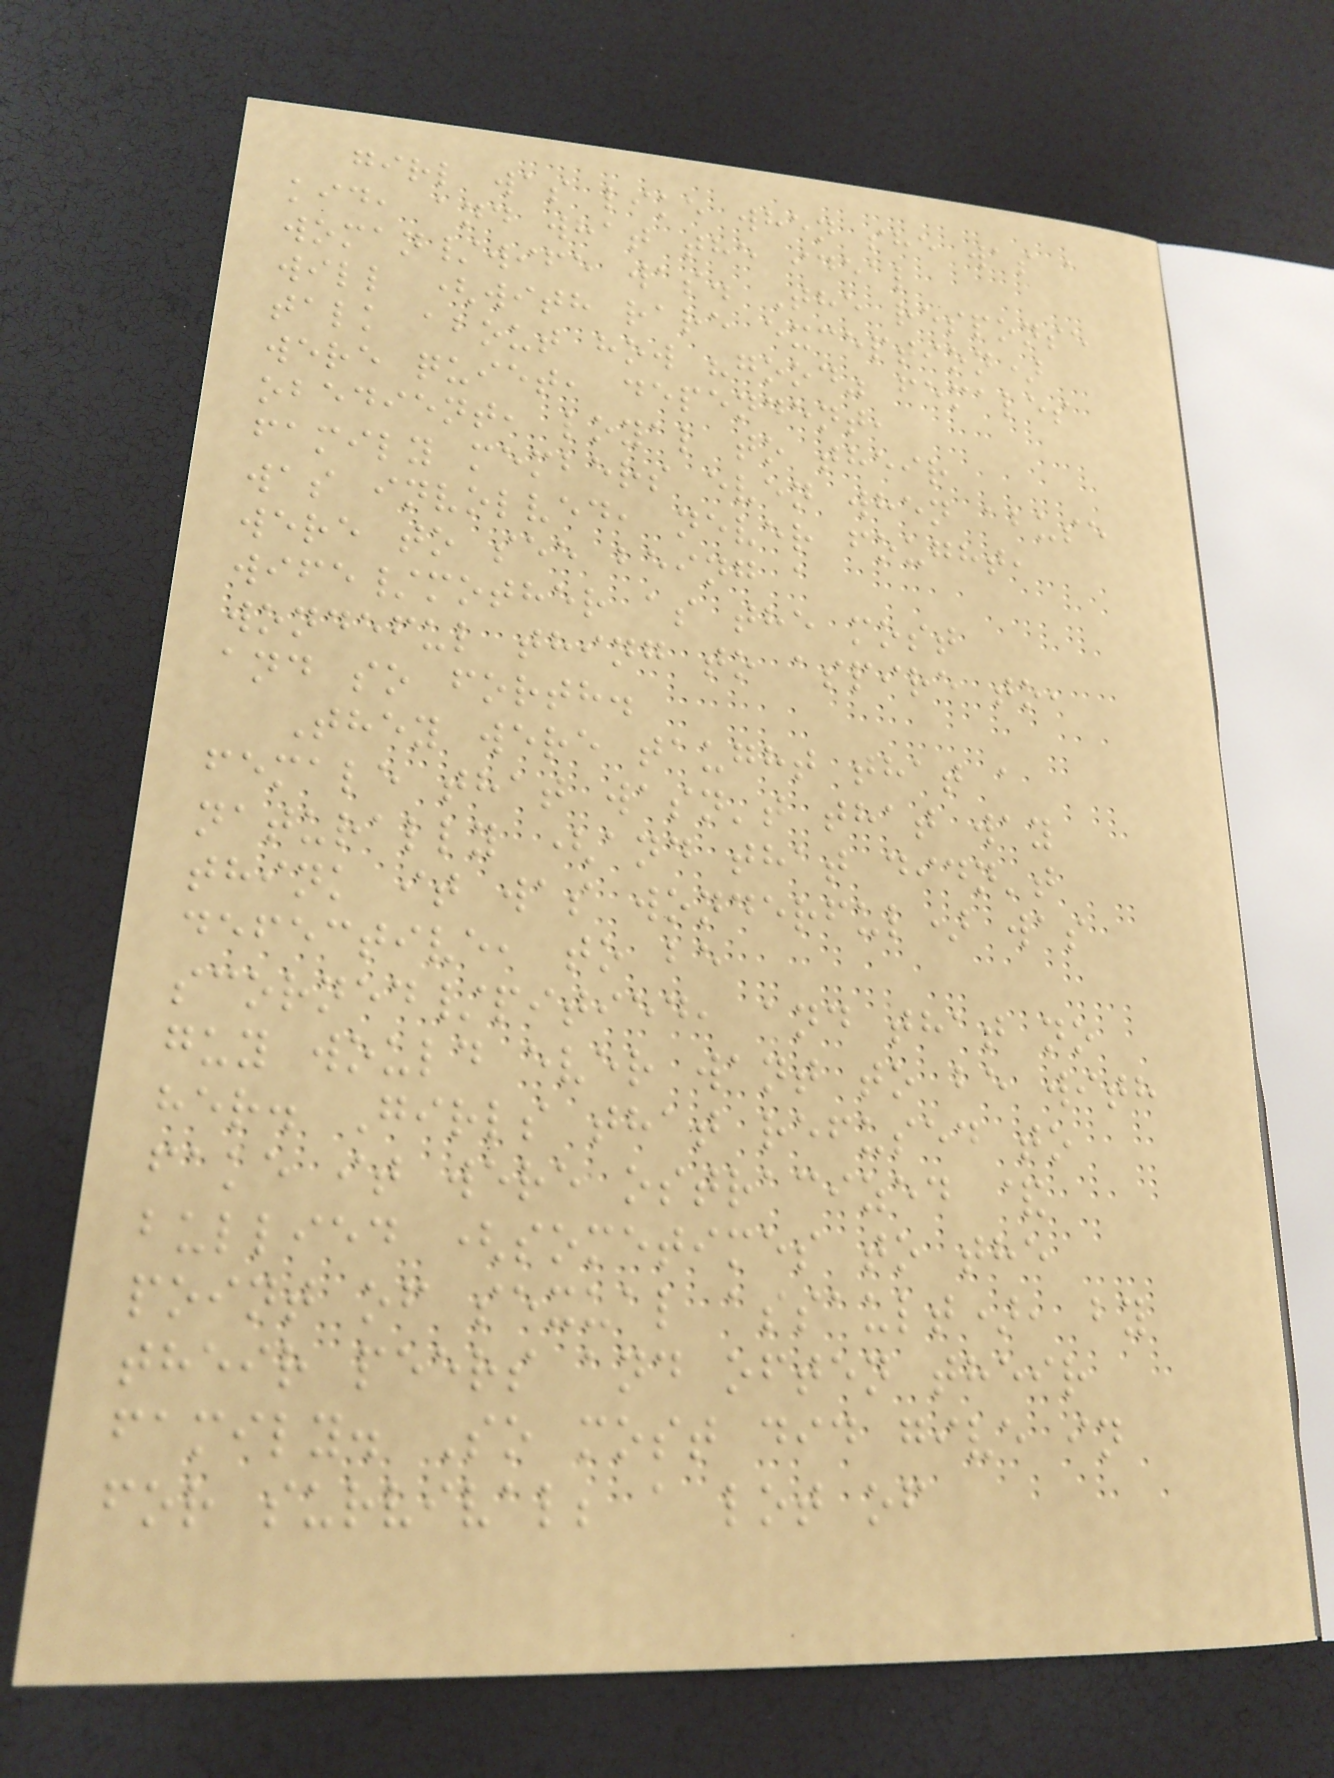girl was like when she was a
kid, and what the ideal
woman/wife was. The response
will (with rare exception)
talk about how "good" females
were quiet, dependent,
obedient, loyal to their
family members even when abuse
was involved, never fought,
were to see being a
wife/mother as the most
wondeful thing to aspire to,
and so forth.
They were taught that a
female that wasn't that way
naturally (and that didn't
think it was wonderful) was
defective, to be
scorned/pitied, and that no
guy would ever want to be with
her. Girls that refused to
fake it were ostracized &
bullied (sometimes to the
point of sexual assault), by
their peers and often their
family. So most did give in
for survival; a lot of
